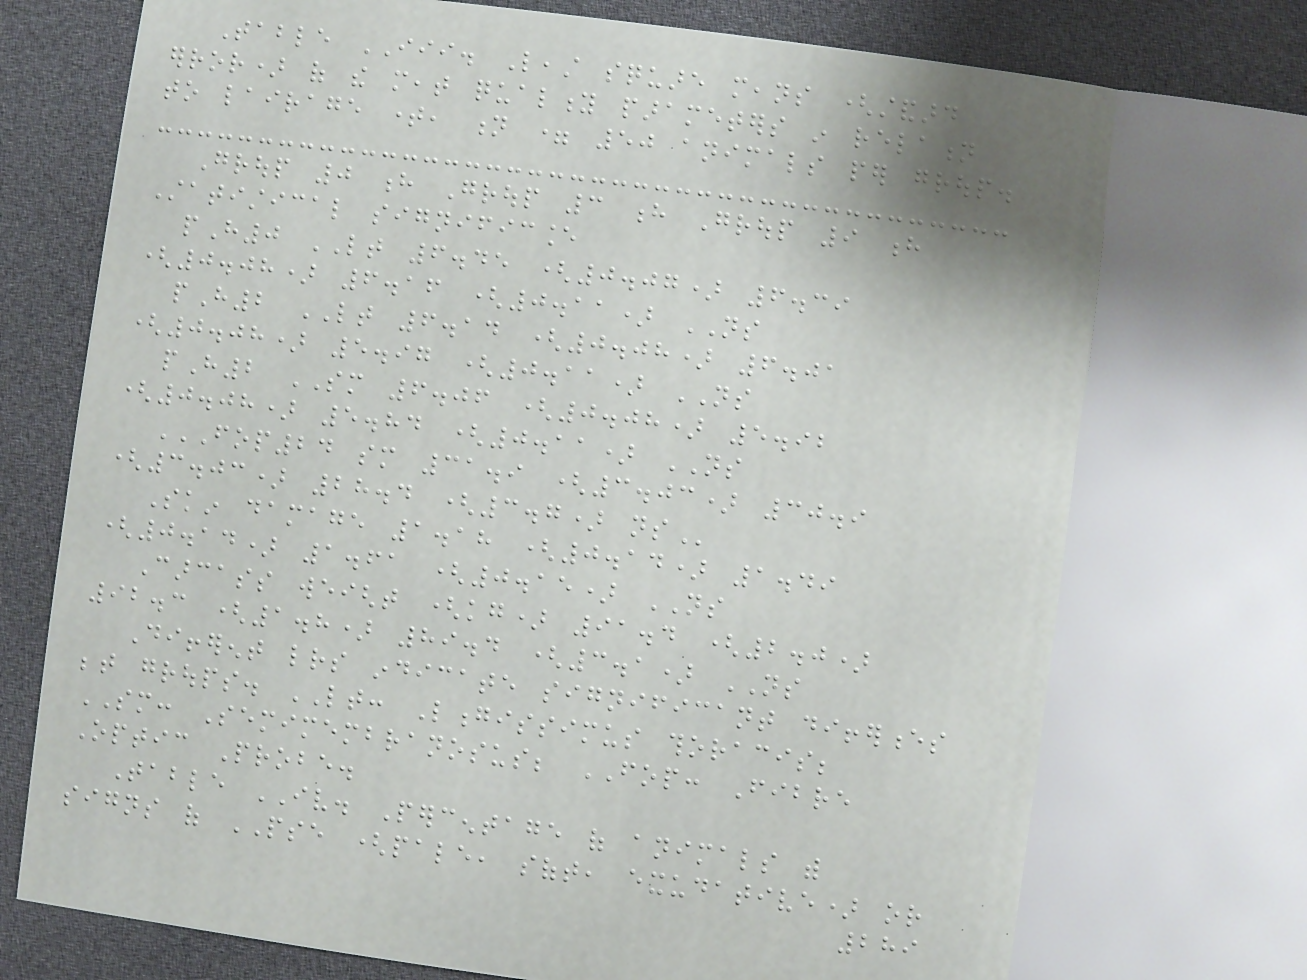Table III. Least square means (standard
error) of the meat quality parameters in relation
to lairage time, n = 50 animals per group.
Group 0 h Group 3 h Group 9 h
Statistical significance
pH0 LT 6.45 (0.07) 6.39
(0.08) 6.16 (0.11) NS
pH2 LT 6.14 (0.08) 6.01
(0.08) 5.97 (0.11) NS
pH2 SM 6.06 (0.08) 5.92
(0.08) 5.84 (0.11) NS
FOP24 SM 31.9 (3.03) 30.9
(3.03) 28.4 (3.7) NS
Skin damage 1.18 (0.14) 1.49
(0.14) 1.61 (0.15) NS
Carcass weight (kg) 91.4 (2.0)
92.3 (1.8) 89.4 (3.1) NS
Different letters indicate significant differences
between groups. LT: Longissimus thoracis;
SM: Semimembranosus; FOP: Fibre
Optic Probe.
Table IV. Percentage of animals with
signs of PSE (pale, soft, exudative) or
289
